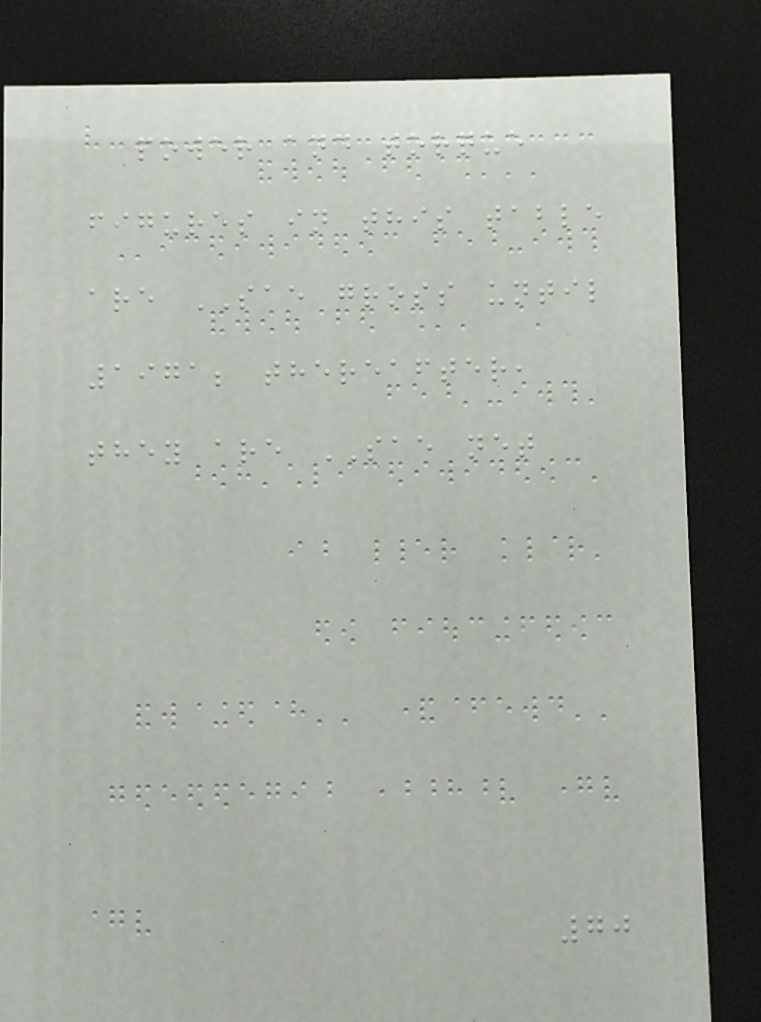power and torque
figures in this table
are SAE gross until
1971; thereafter,
they are SAE net
70
